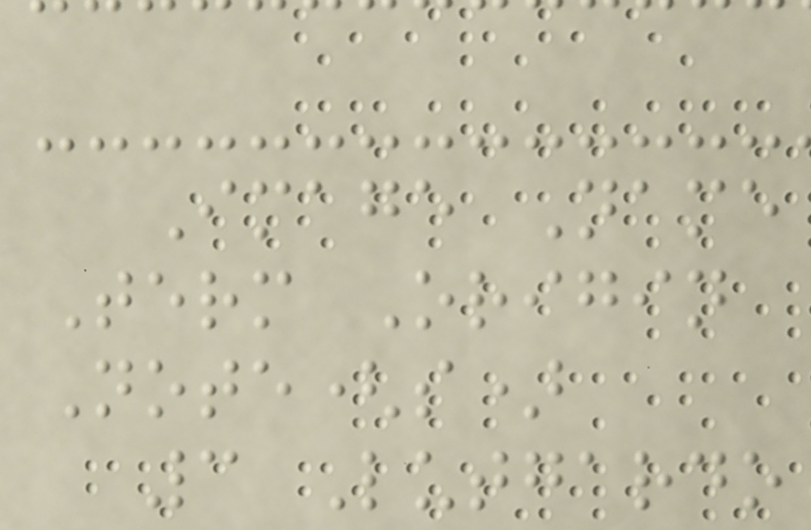Image Name
Term Origin
Note(s)
3 Lutgardo
